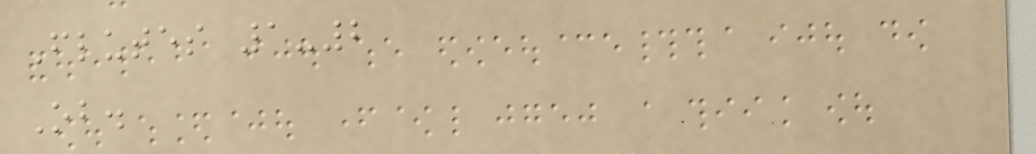Flutes 1-2
Ob.
